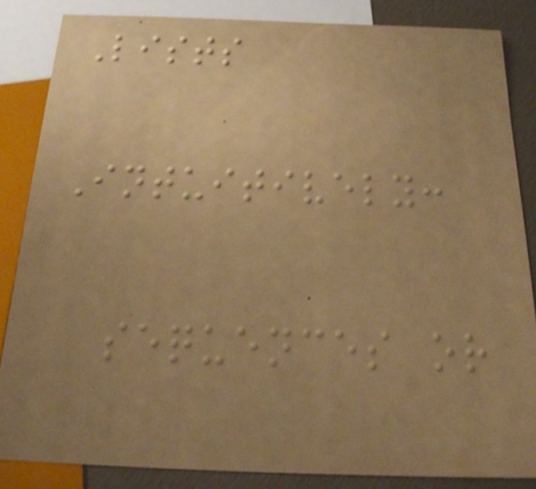Lists
Intuitively:
sequences or
